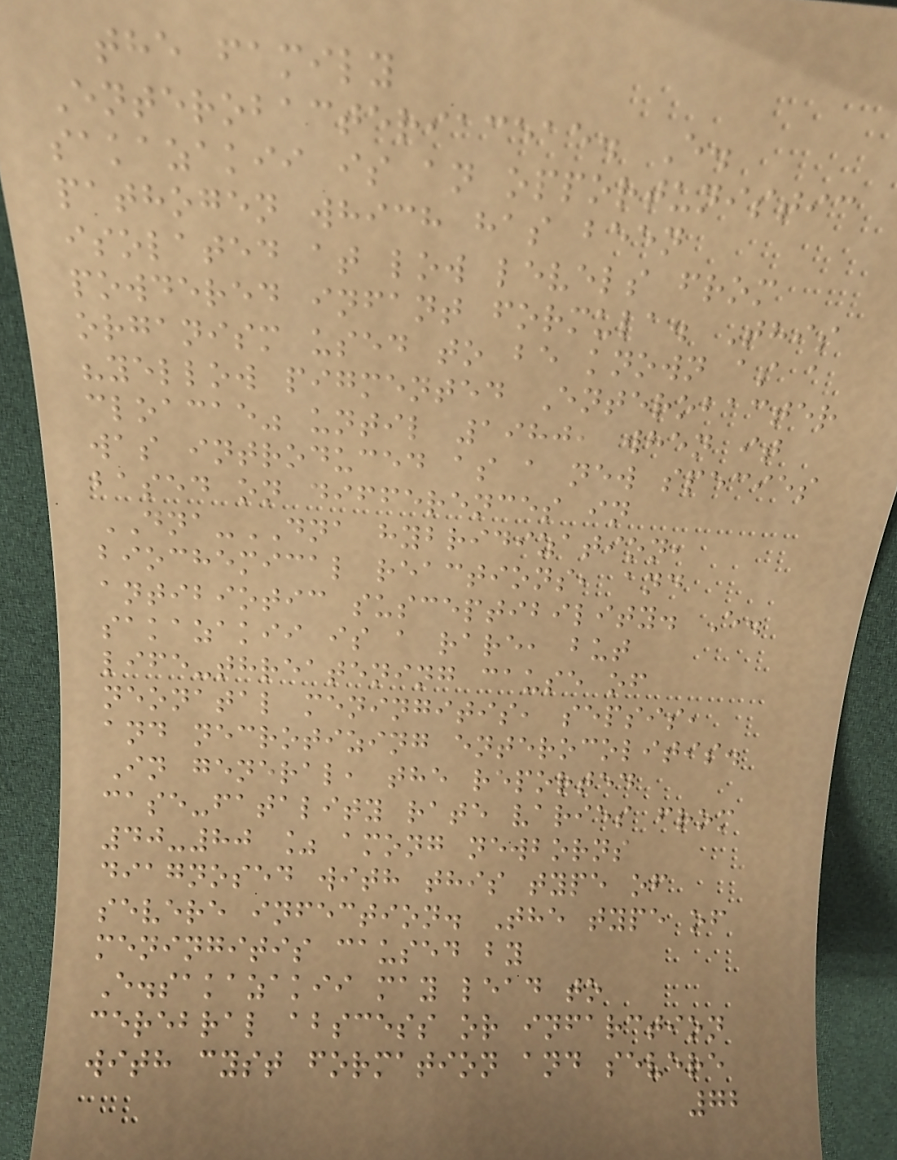the family
Enterobacteriaceae. E.
sakazakii is an opportunistic
pathogen which has been
isolated at low levels from
powdered infant formula. This
organism used to be known as a
"yellow pigmented Enterobacter
cloacae" until 1980, when it
was introduced as a new species
based on differences in
DNA-DNA hybridization,
biochemical reactions, and
antibiotic susceptibility. E.
sakazakii is a rare, but
life-threatening cause of
neonatal meningitis, sepsis,
and necrotizing enterocolitis.
In general, the reported
case-fatality rate varies from
40-80 % among newborns
diagnosed with this type of
severe infection. The type of
meningitis caused by
E.sakazakii may lead to
cerebral abscess or infarction
with cyst formation and severe
72
